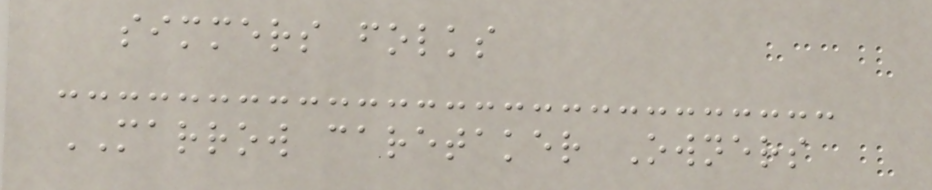simmers folks
MARROW caretaker Owners
